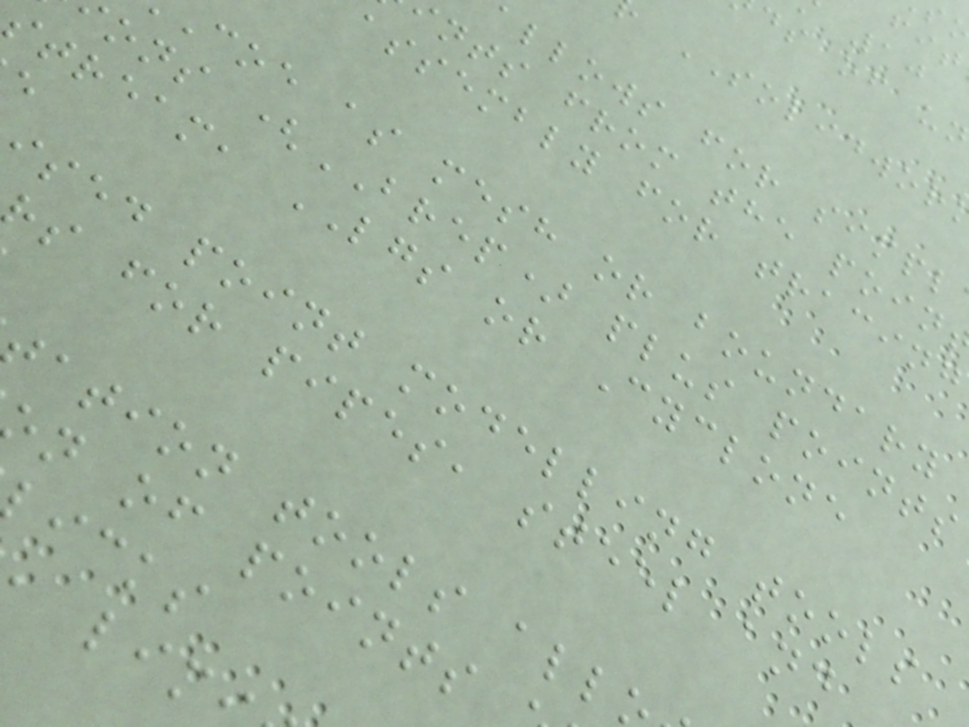SOLIDWOR
allows for simpl
nts from the poin
assembly for tracing
coe as mesh or boundary
ons (BREP) plus points
stream, LGS or Cyclone
sed point modelling tools
s for pipes, steel and
ation tools all
n of points
